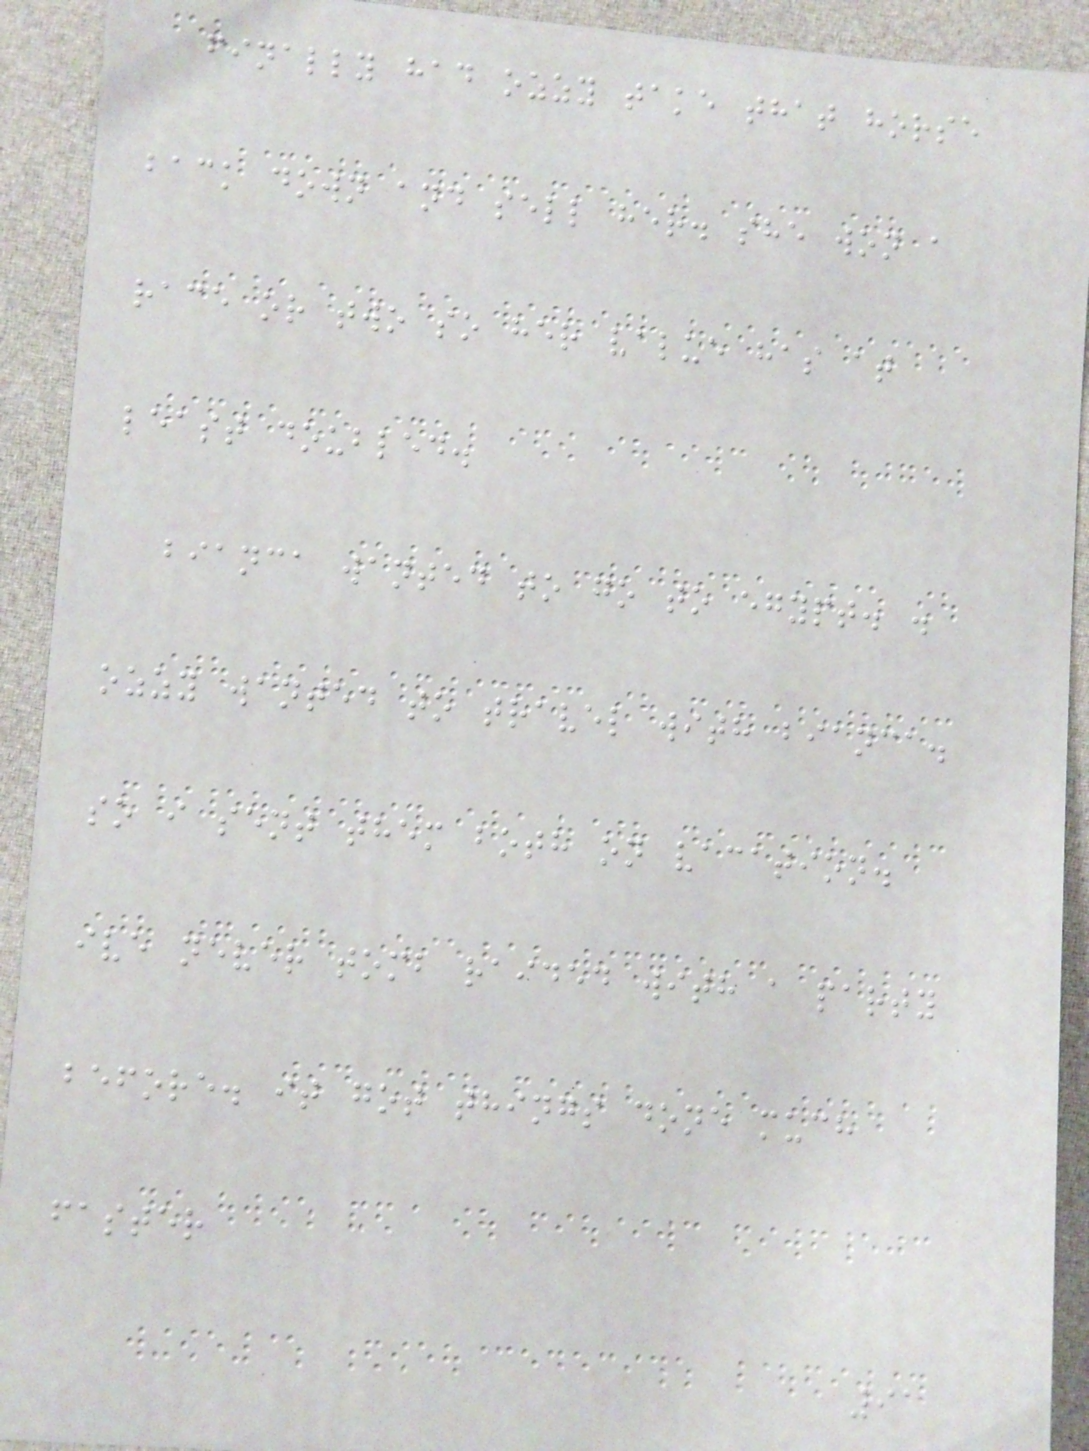finally had ozzy take that horse
back down and sell her. she won a
race or two so her value has at
least doubled.
bianca wanted to go to egypt. .
ozzy wanted to travel with bianca.
so i sent them both on vacation.
ive never tomb raided with a party
before. it got things done much
faster
91
